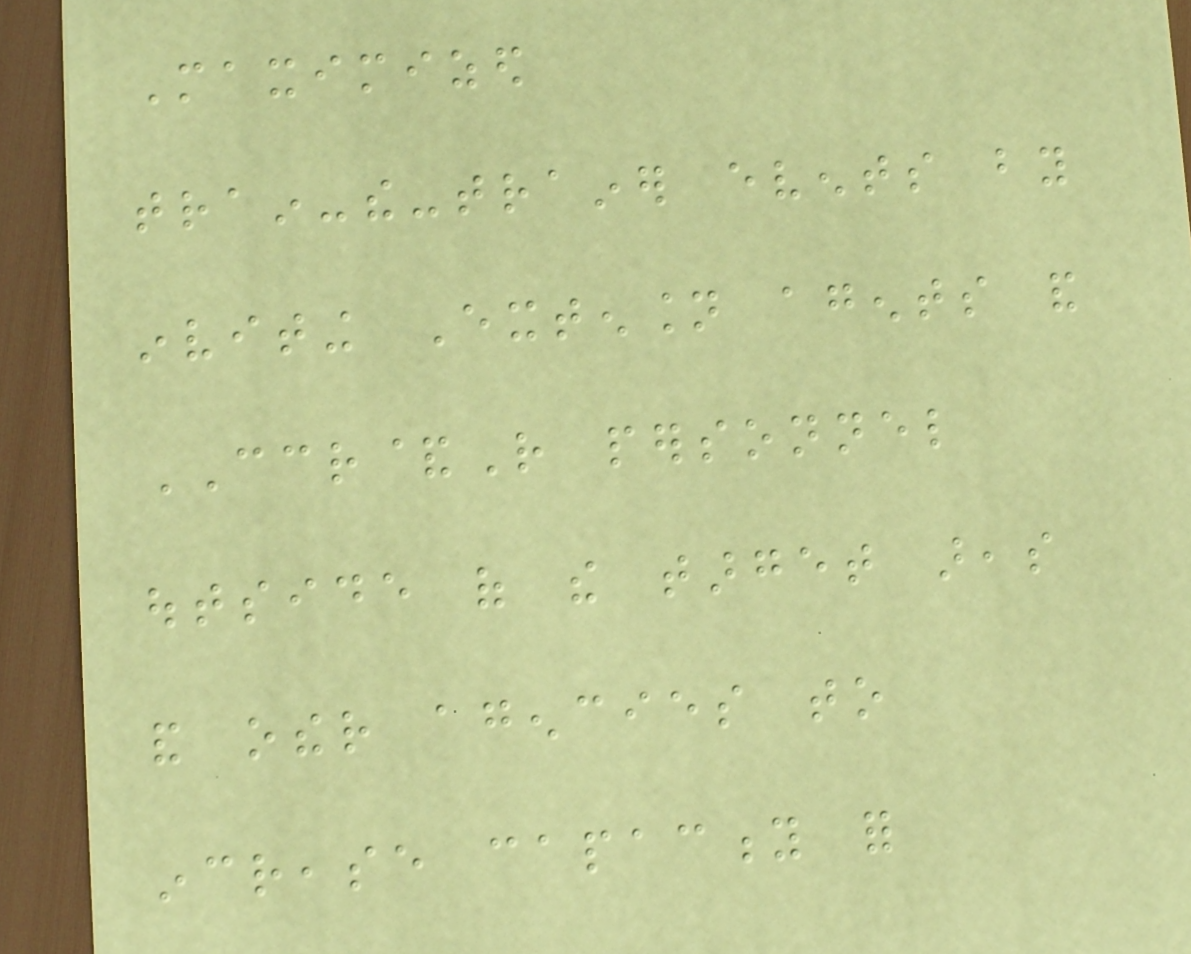Maximized
train-the-trainer events by
inviting Extension agents and
CCR&R personnel
outside of the target areas
and other agencies to
increase capacity for
